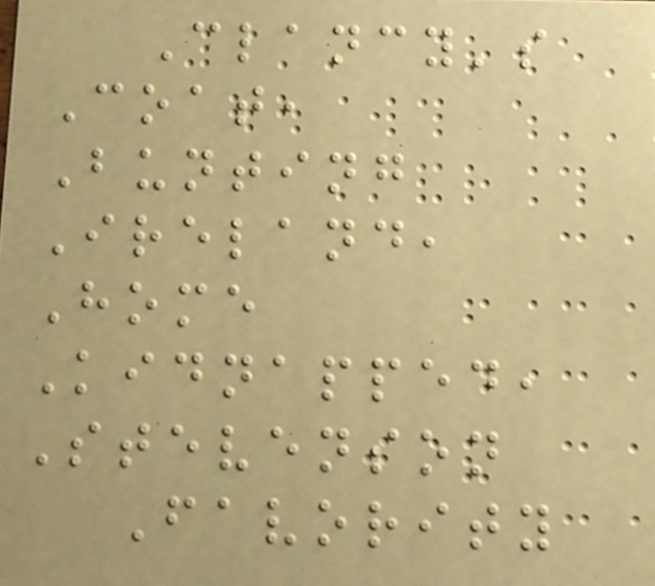Clancy's
Coat,
Bunting
Ireland,
Home
Kidnapped,
Stevenson
Favority
